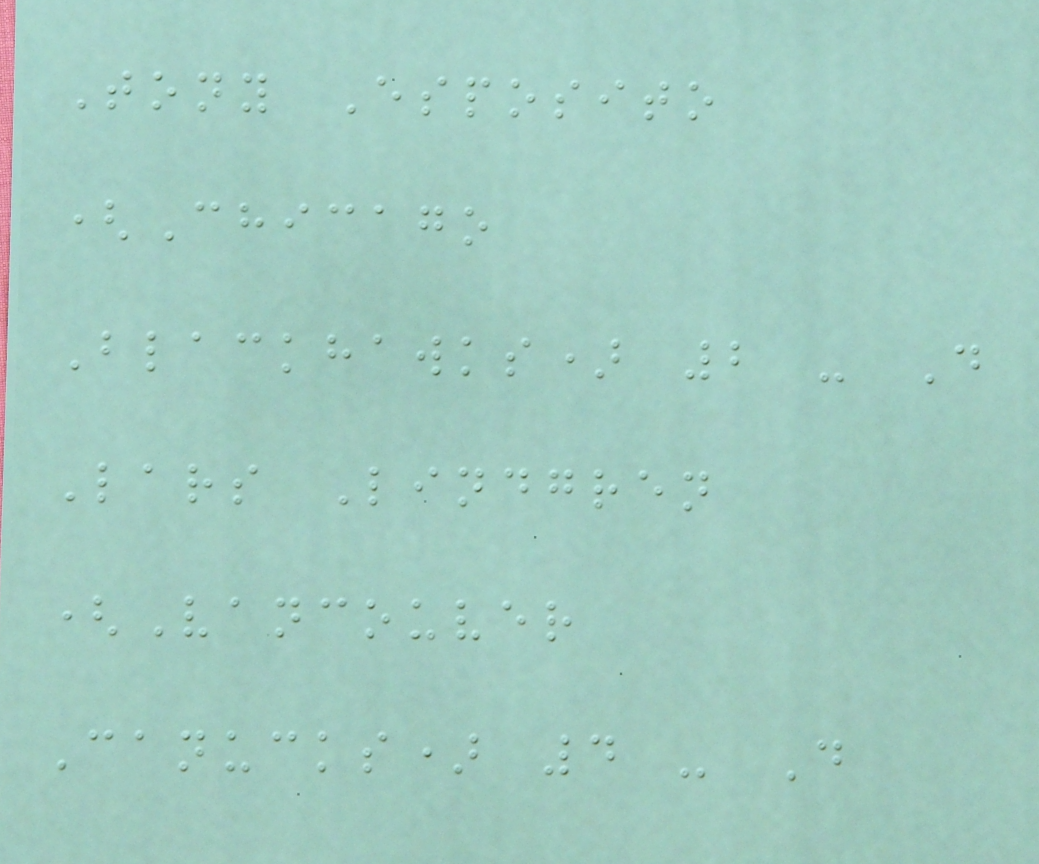Tony Esposito
(Chicago
Blackhawks) 2 - D
Lars Lindgren
(Vancouver
Canucks) 4 - D
